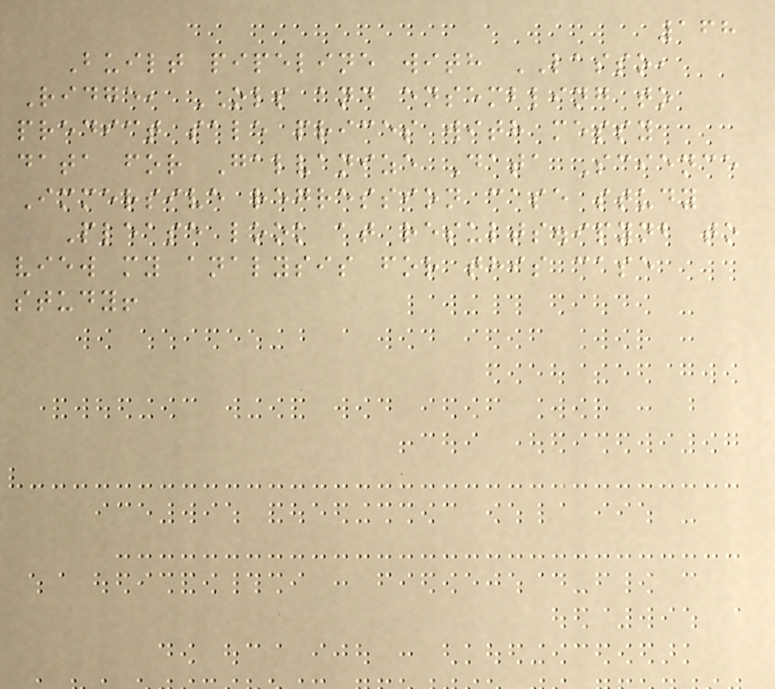168
Built pipeline with LASSO,
Ridge, OLS and ensembling to
predict sale prices with messy
data for Galvanize Data Science
Immersive regression case study
Please look at results.ipynb to
view my analysis for this case
study!
